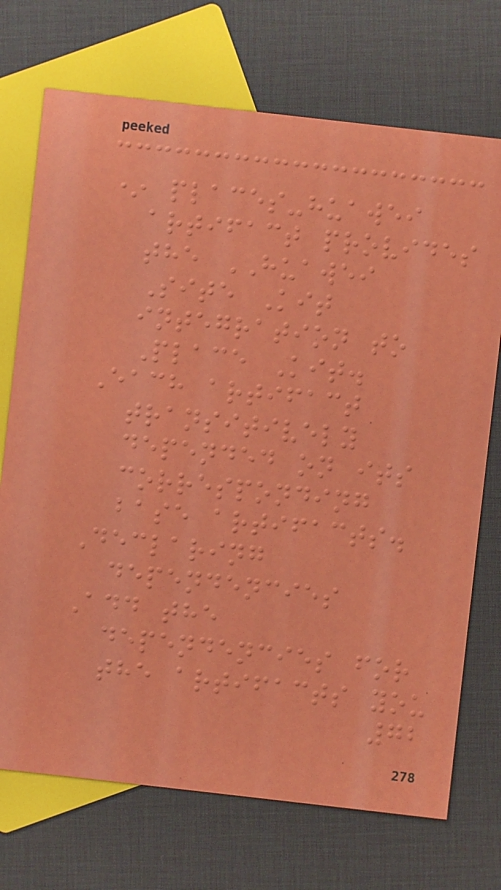* places-huawei
artifact provides
the HUAWEI
Site Kit
integration to
Place Kit.
Each artifact
transitively
depended on its
corresponding
base artifacts.
Declaring
dependencies
Add the
dependencies for
the artifacts you
72
